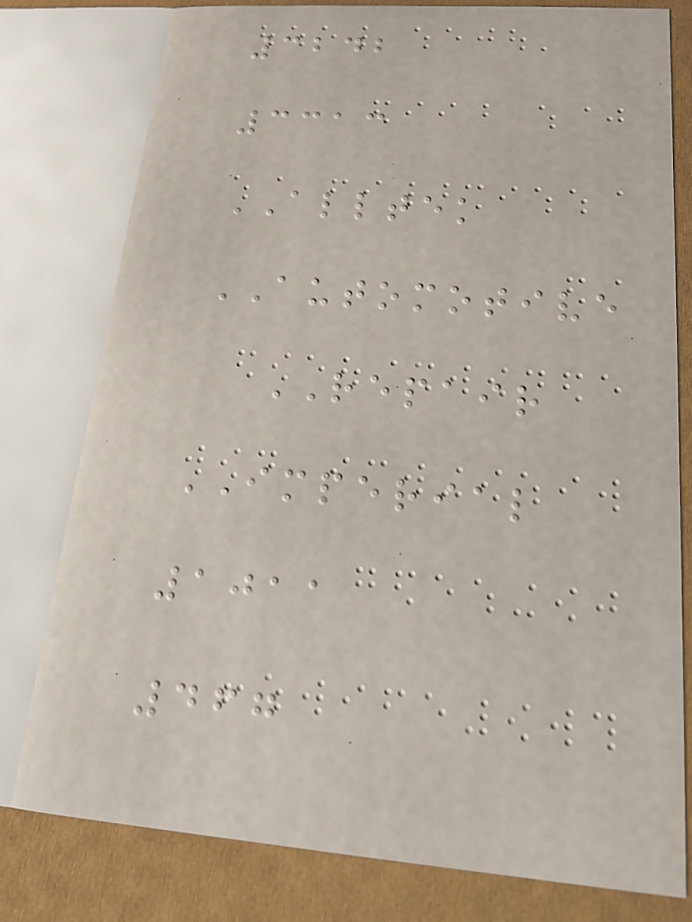3242
3313
ALLTEK
AUTOMOTIVE
REPAIR
IMPERIAL
1011
467
